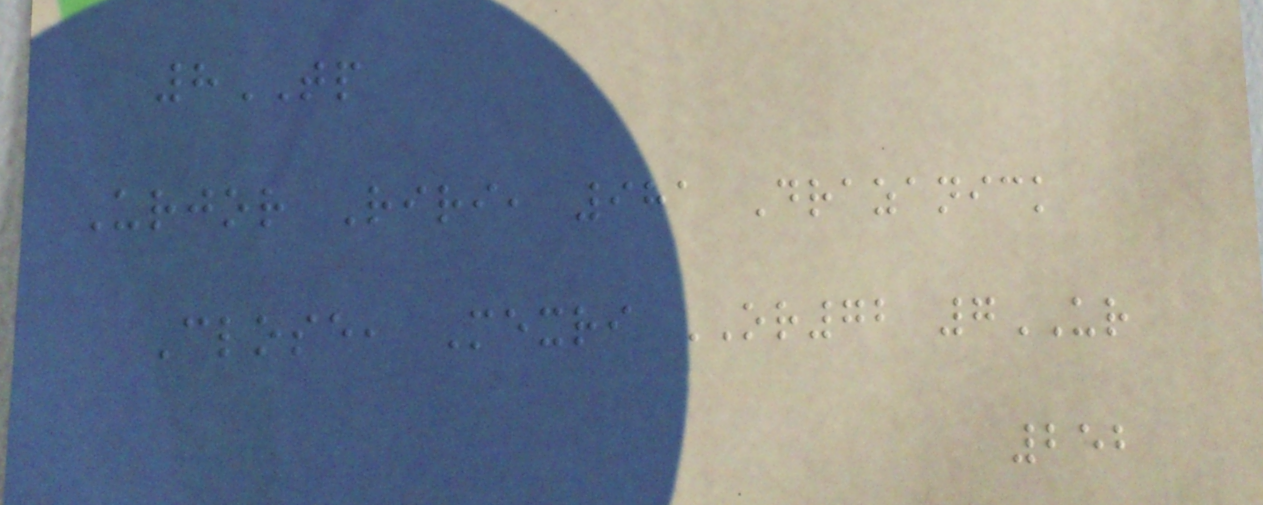8TP
Urjor Riri, 981 Drazanick
Close, Mexri OR72 7UR
252
